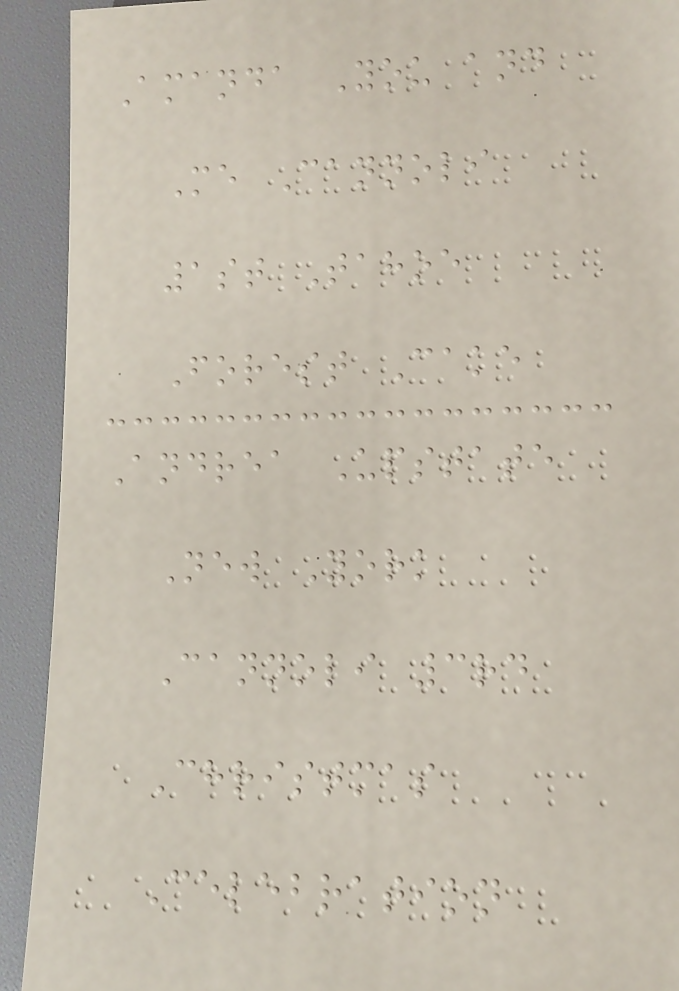Amanda You and
Me Cannoli
1st Tahoe
Forest Cake
Andrea Upstate
New York
Cannoli 3rd
Christmas
Celebration
